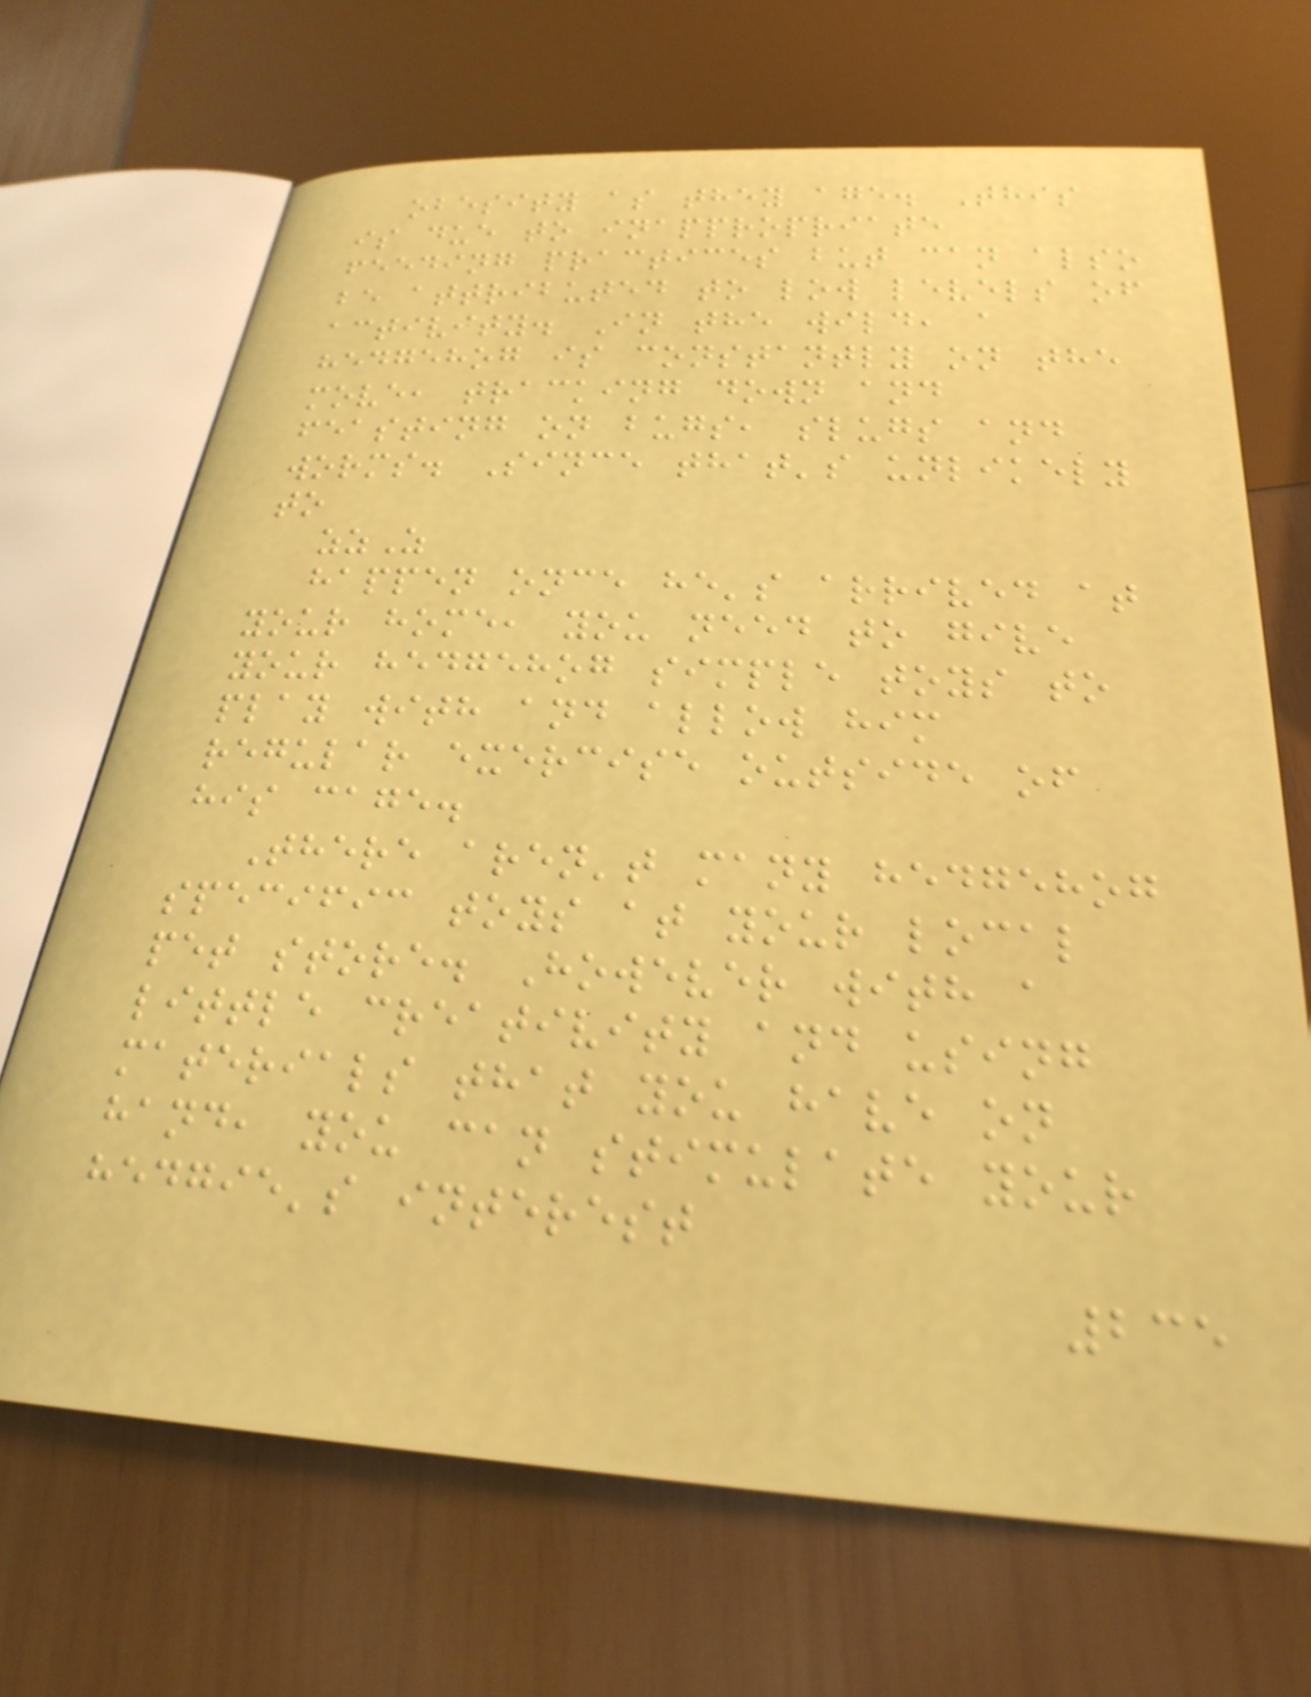obesity as they age. This
is due to inappropriate
feeding practices but can also
be attributed to low levels of
activity. In the wild, a
hedgehog is constantly on the
move, tracking down and
feasting on bugs, slugs and
worms. Since that's unlikely
to
zzZ
happen once he's arrived at
your home, you need to give
your hedgehog simple toys to
play with and allow him
regular exercise outside of
his cage.
There aren't many hedgehog
specific toys at your local
pet store. However with a
little creativity and using
materials that you have on
hand, you can stimulate your
hedgie's interest
235
